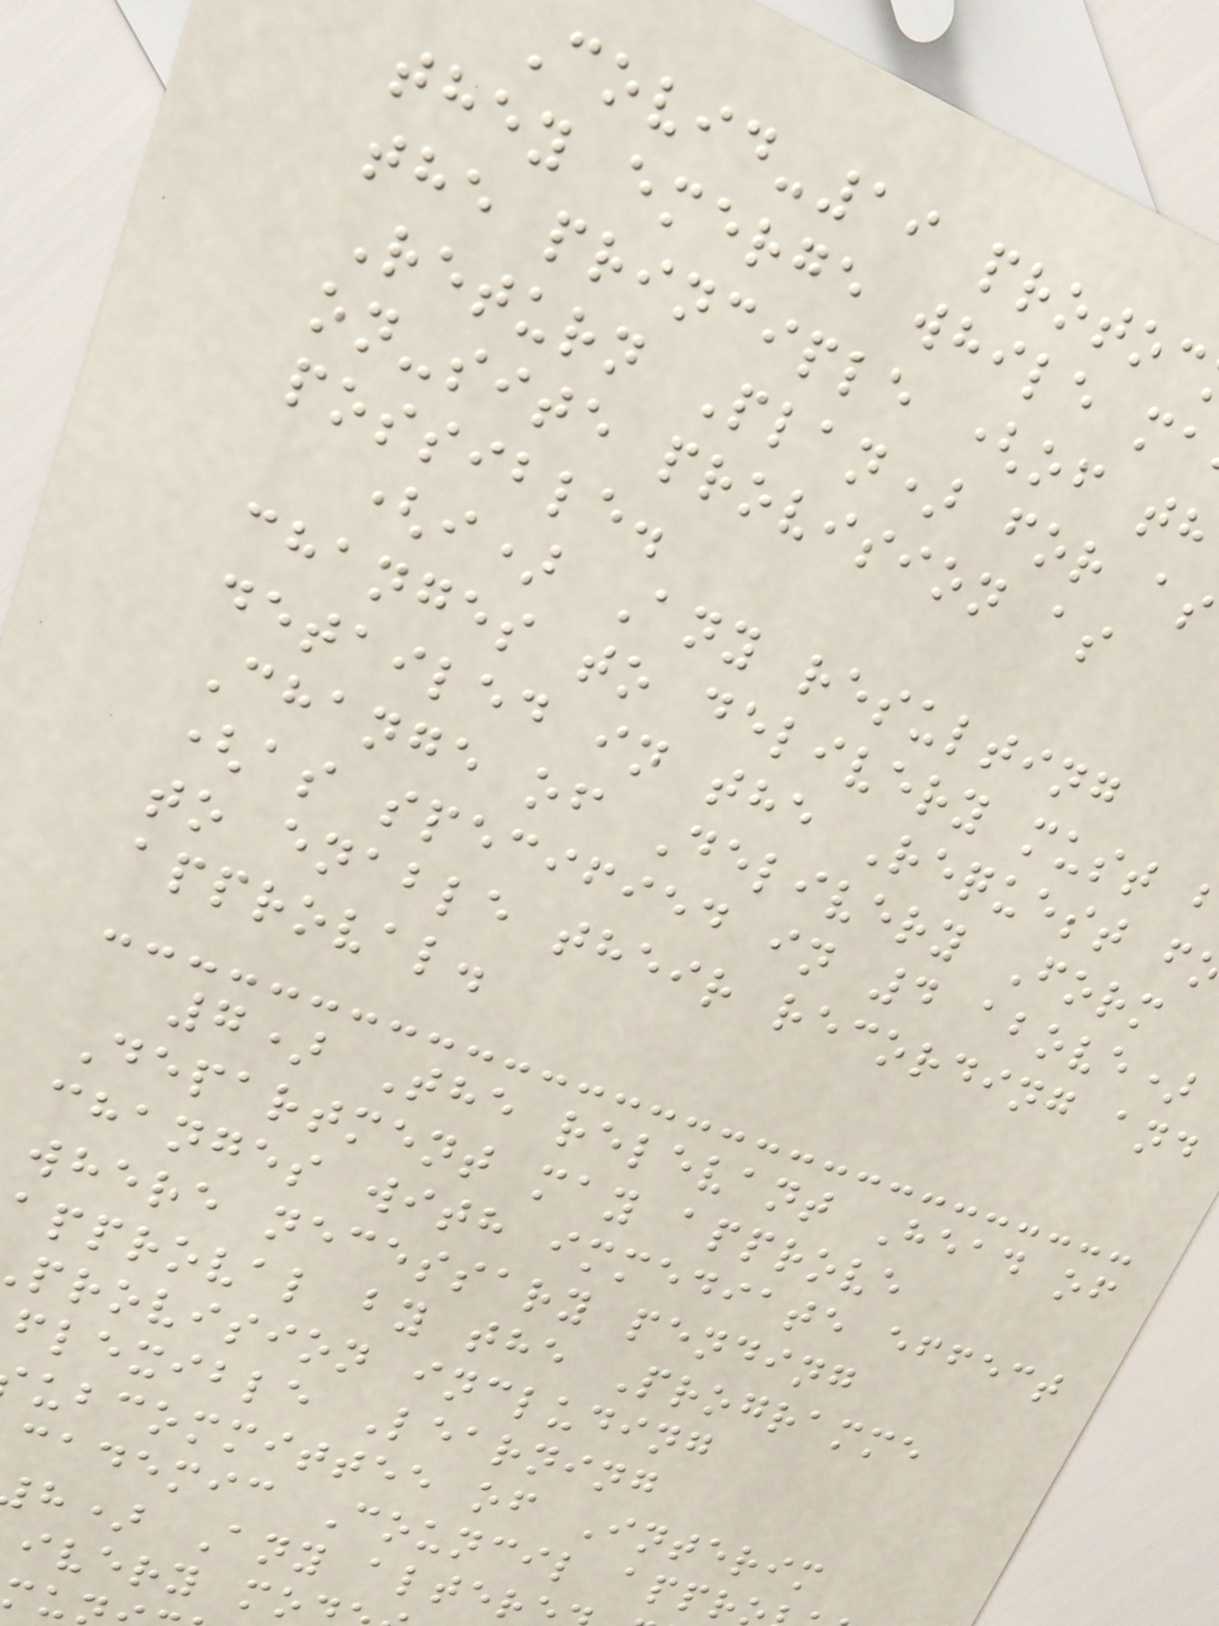Covid-19 protoc
they emerge while ma
the principle (of th
Return Plan) for as
on-site provision as
possible.
(i) Any resulting
changes to delivery must
detailed in the Request f
Change of Delivery Form
(as specified in 4 above)
to enable their recording and
approval.
7) The relevant Head of
Department may approve
changes with immediate effect
where necessary pending
approval by the Programme
provision including
flexible Learning
ubcommittee of Interim
cademic Council appr
h) Any alter
ivery mo
